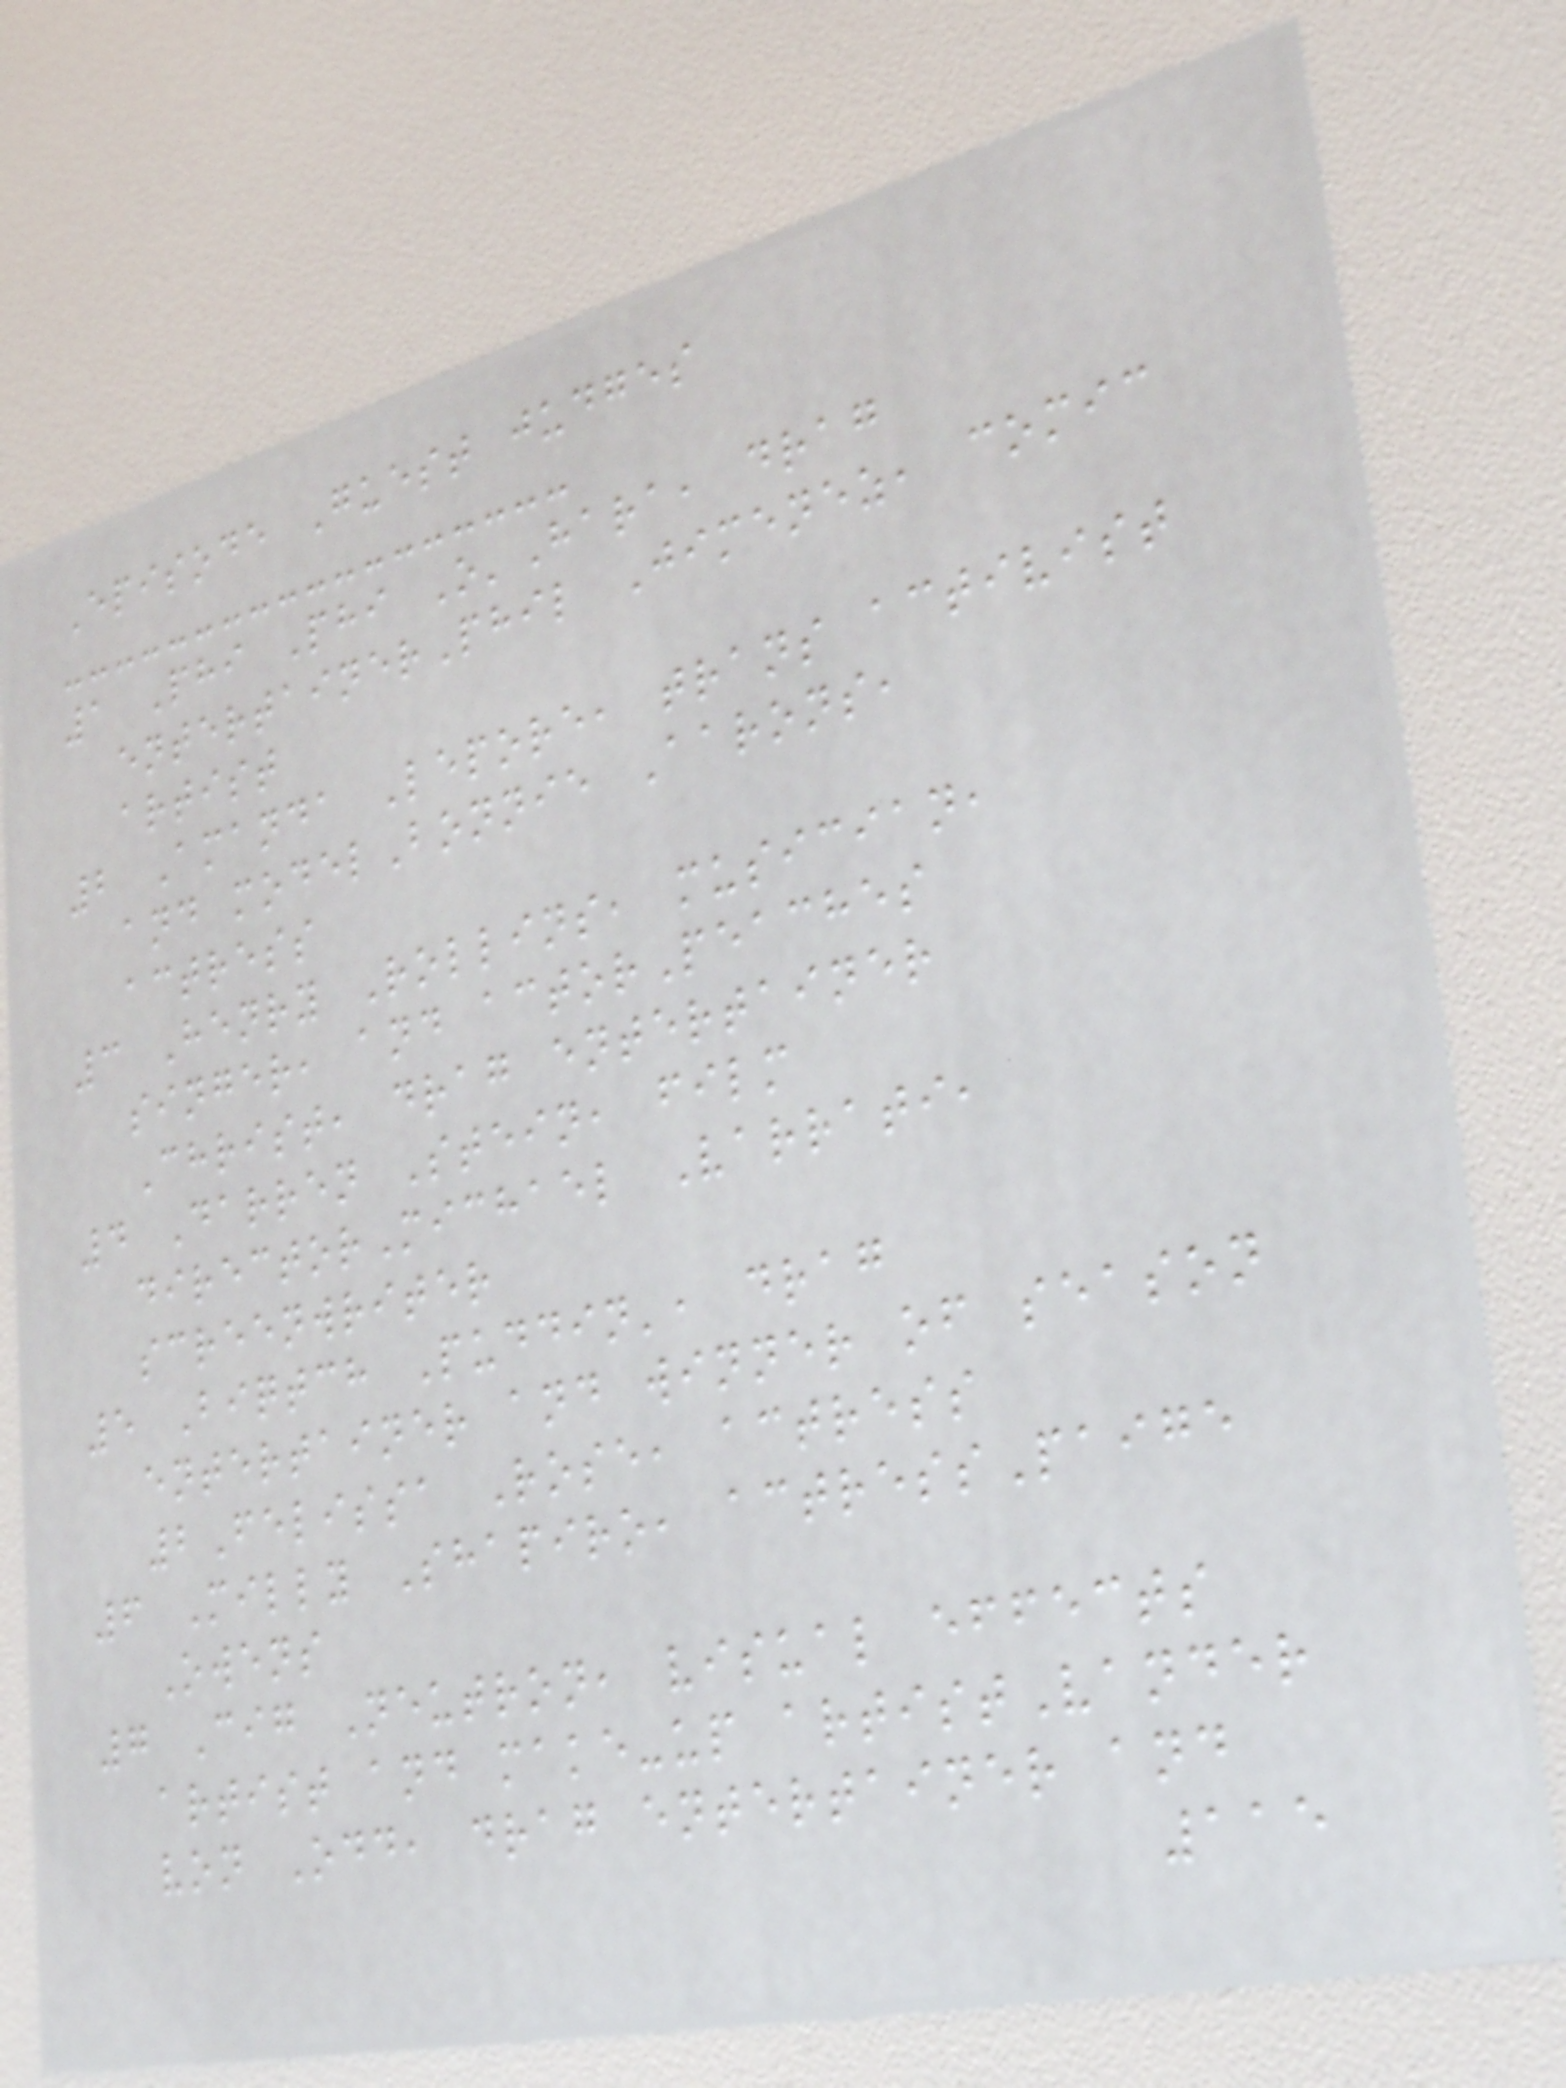Episode Guest judges
1 Phi Phi O'Hara, drag
entertainerPhil Jimenez, comic
artist
2 Amanda Lepore, trans activist
and modelBonnie Aarons,
actress
3 Henry Rollins, musician,
singer, and actorPeaches
Christ, drag entertainer
4 Darren Stein, film
directorMichael Varrati,
screenwriter
5 Biqtch Puddin', drag
entertainer and winner of season
2Felissa Rose, actress
6 Milly Shapiro, actressPaige
Owens
7 Cig Neutron, visual effects
artist and make-up artistVander
von Odd, drag entertainer and
115
